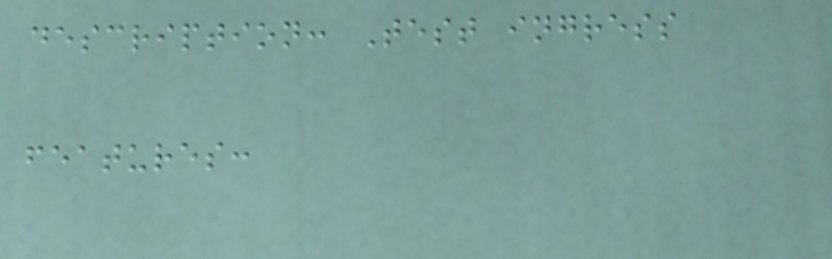description: Test ingress
features:
